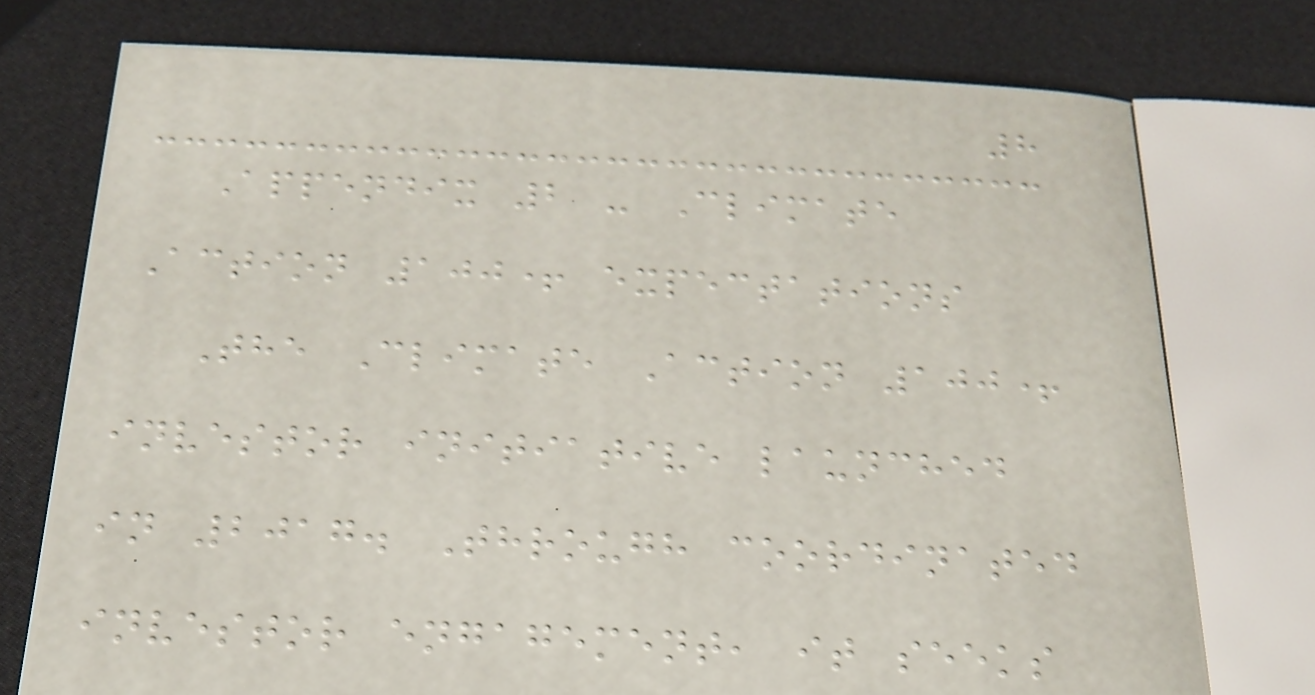8
Appendix 2 - Climate
Action 100+ expectations
The Climate Action 100+
investor initiative launched
in 2017. Through coordinated
investor engagement, it seeks
